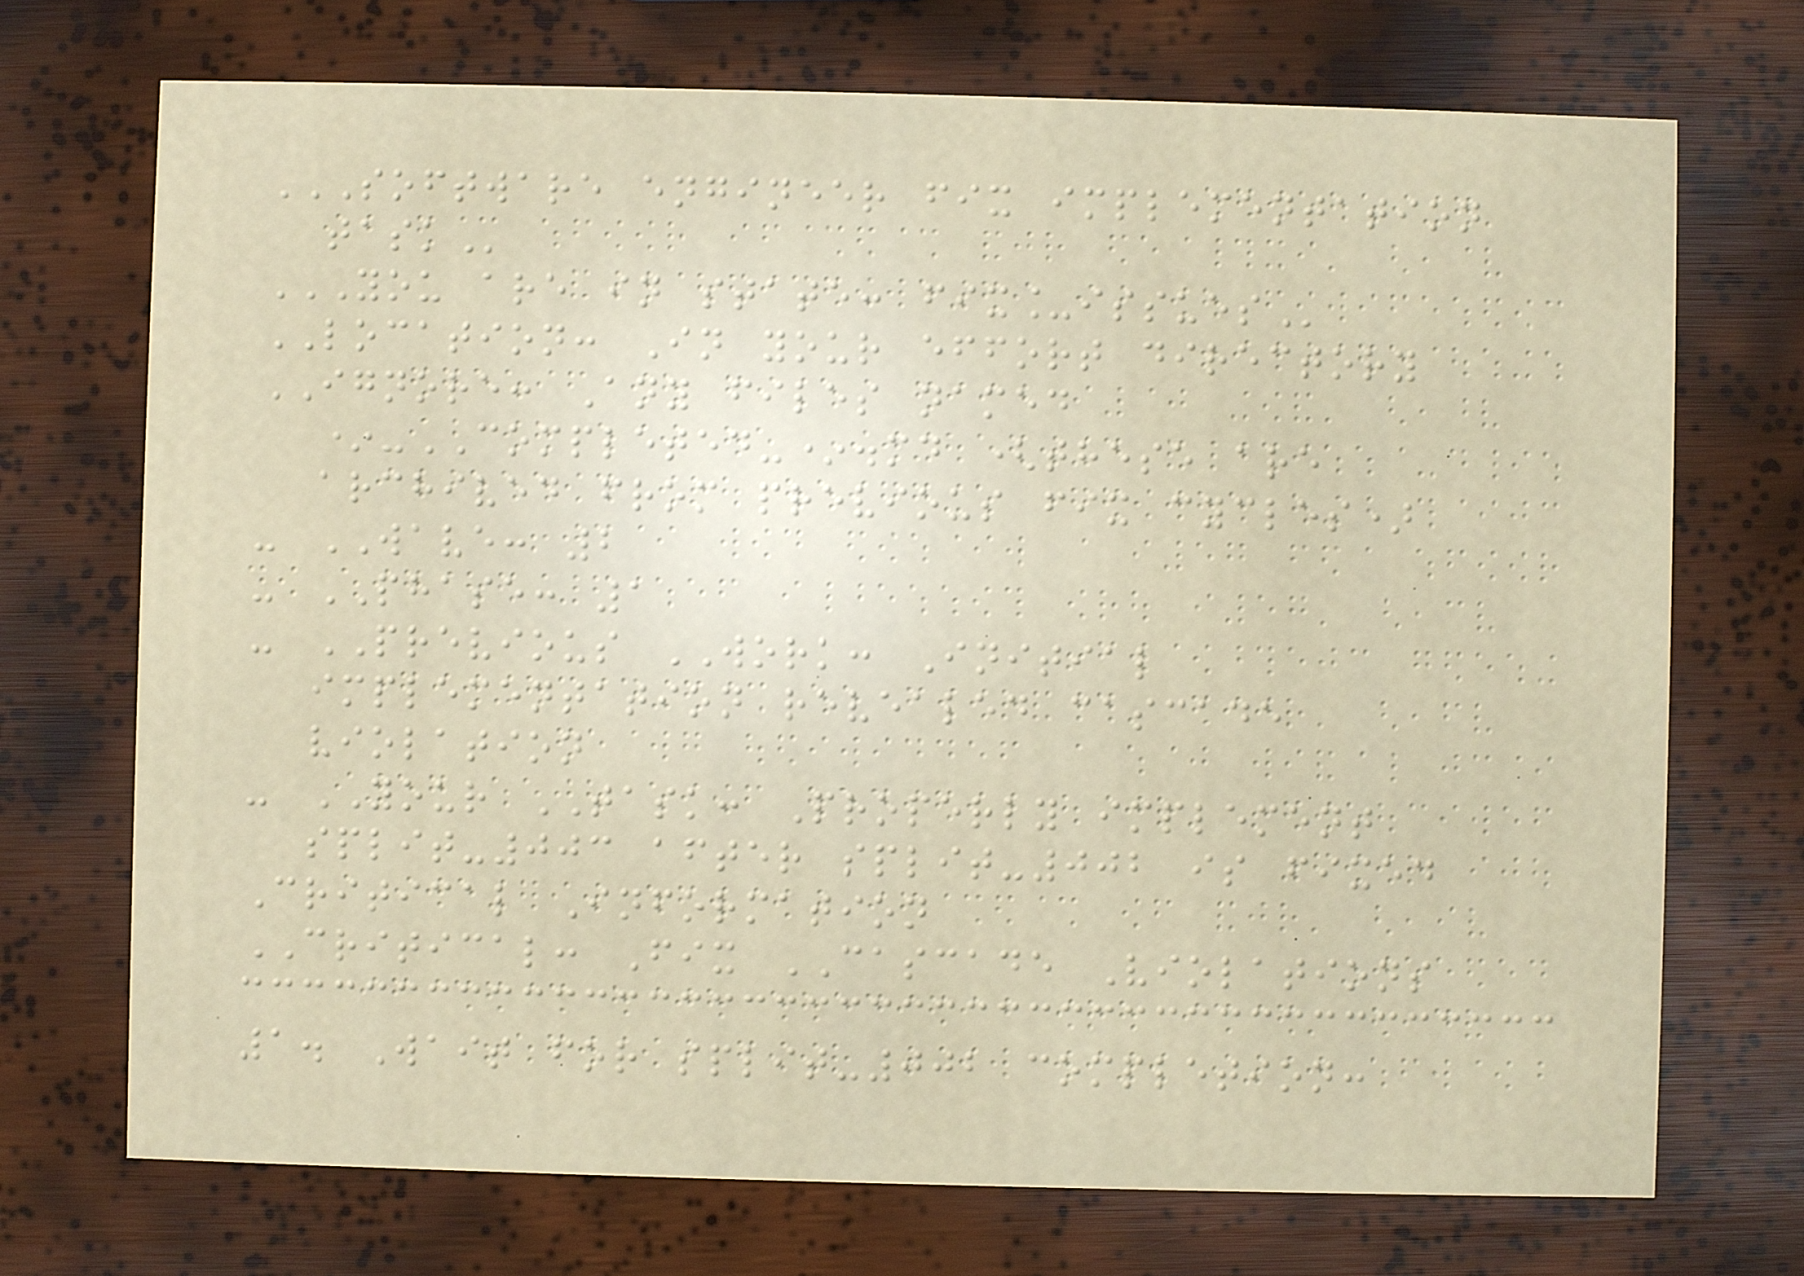SOFTWARE ENGINEER FIX IMPLEMENTATION
TASK
YOU ARE IN STATE: FIX_ISSUES
LOCATION: In your effort directory
IGNORE: Any files named
*-COMPLETED-*.md (these are
archived from previous fix cycles)
- WAVE: 2
- PHASE: 1
- PREVIOUS WORK: Initial
implementation revealed cascade
violation
- YOUR TASK: Properly implement
split-003 after split-002 is fixed
Critical Information
CRITICAL: Fix CASCADE Violations
1. Wait for split-002 completion:
